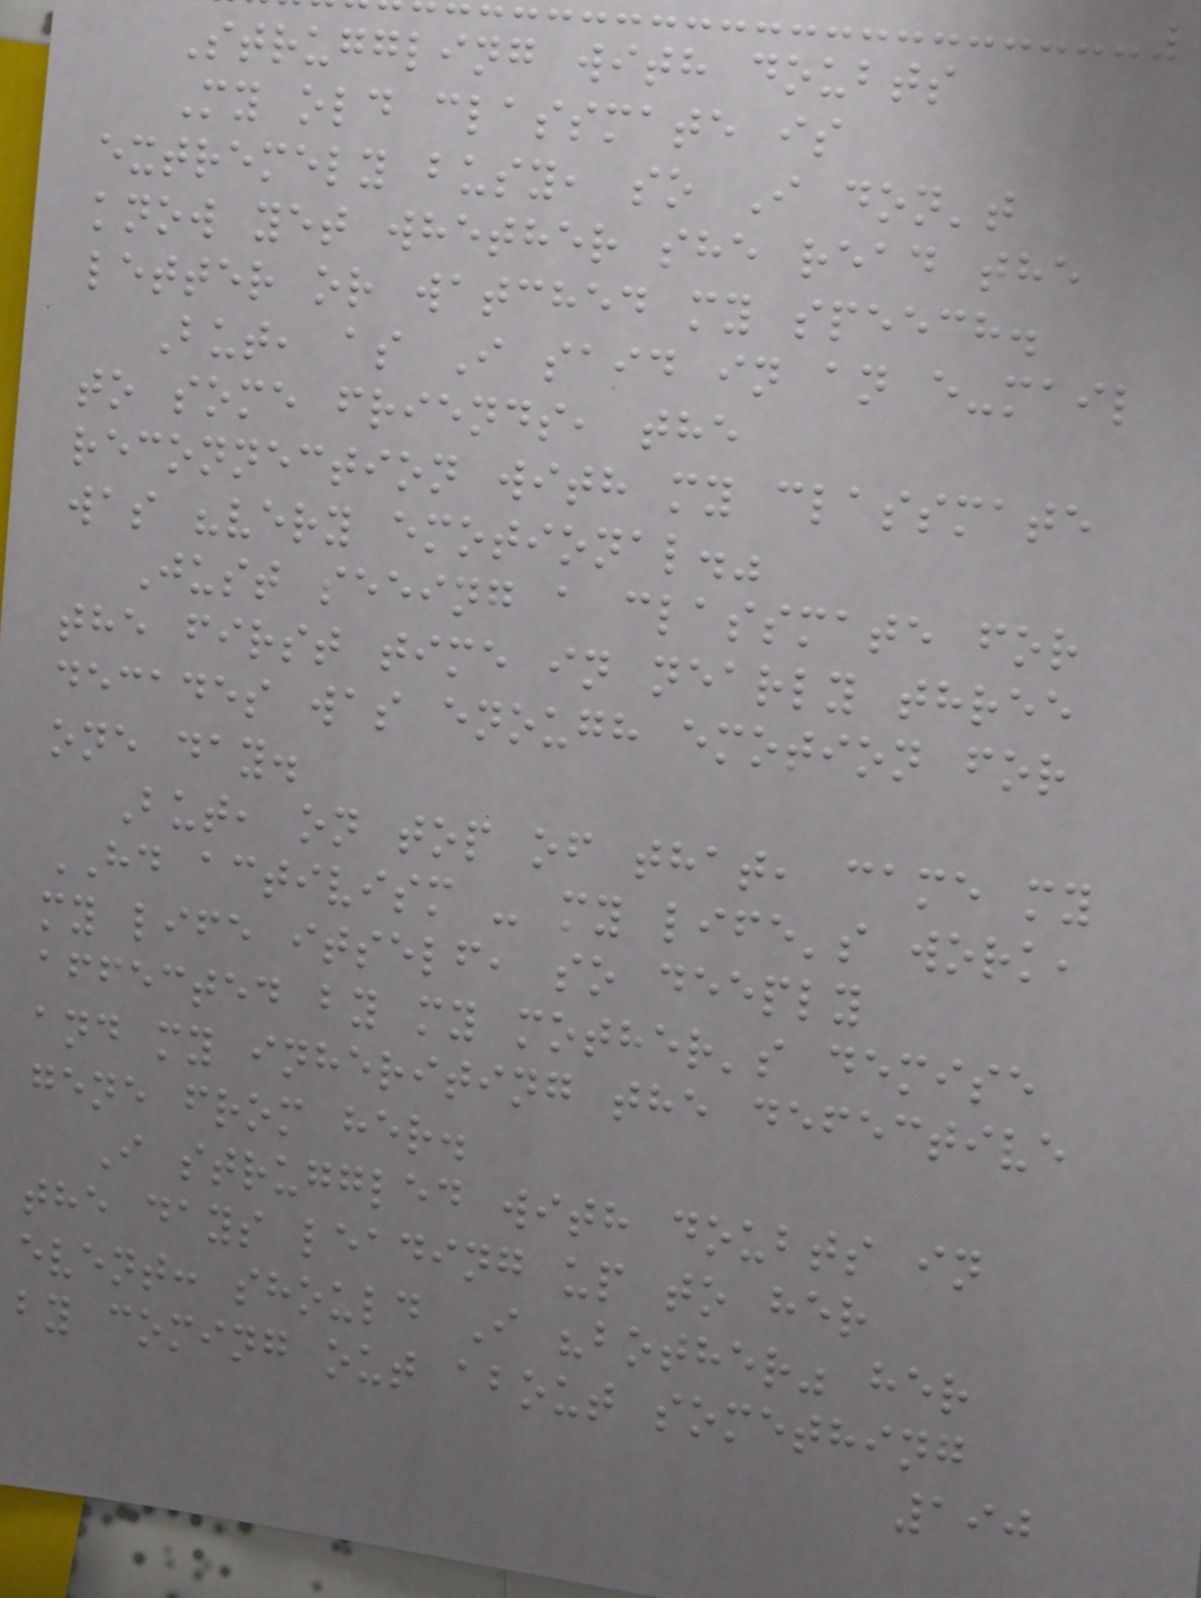Struggling with doubts
My old classmate is
extremely busy, so I don't
know yet whether she read the
letter or watched my speech.
But, as I said in an e-mail
to some friends, the
reconnection with my classmate
was "very emotional."
Just seeing a classmate for
the first time in nearly three
decades was enough emotion for
one day.
But, on top of that, came my
HD activism - my life's work,
my life itself, so deeply
affected by my mother's demise
and my inheriting the defective
gene from her.
I struggled with doubts in
the days leading up to her
event: should I "bother" her
by coming out about something
190
